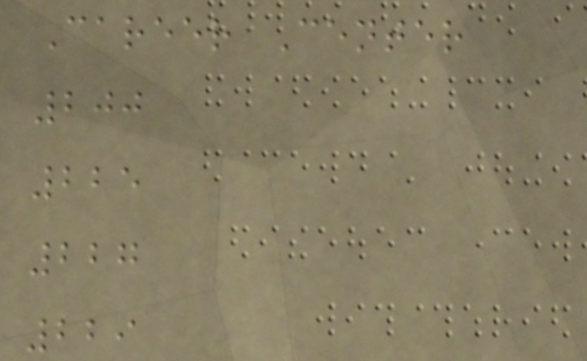Career Center
200
225
227
229
